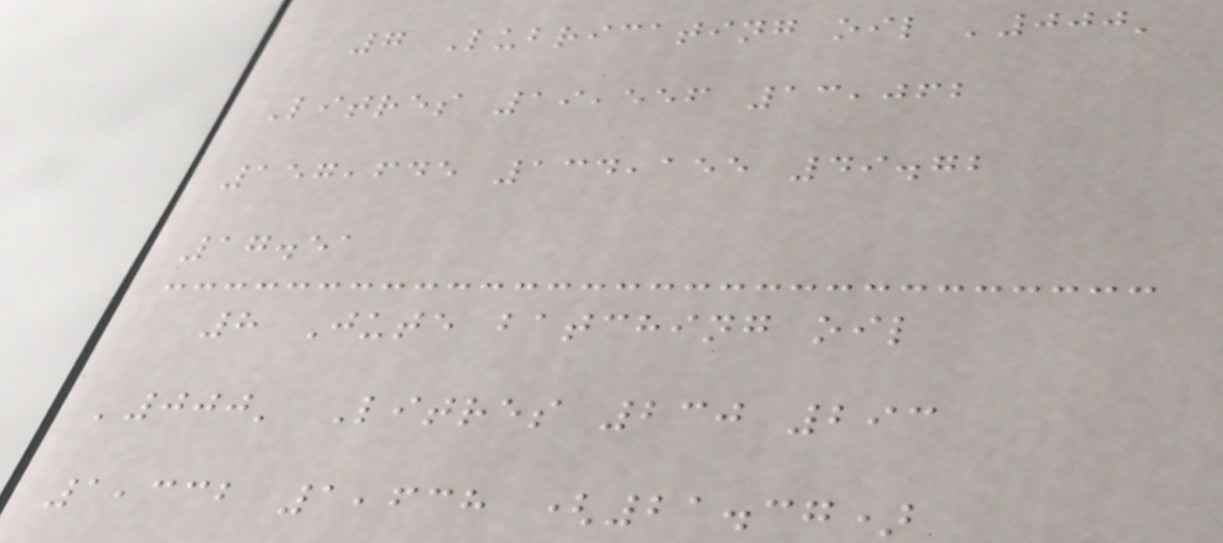7 Lubricating oil '000'
Litres 19,556 13,062
157,645 134,155 49.72
17.51
8 Jute batching oil
'000' Litres 230 293
1,332 1,638 (21.37)
